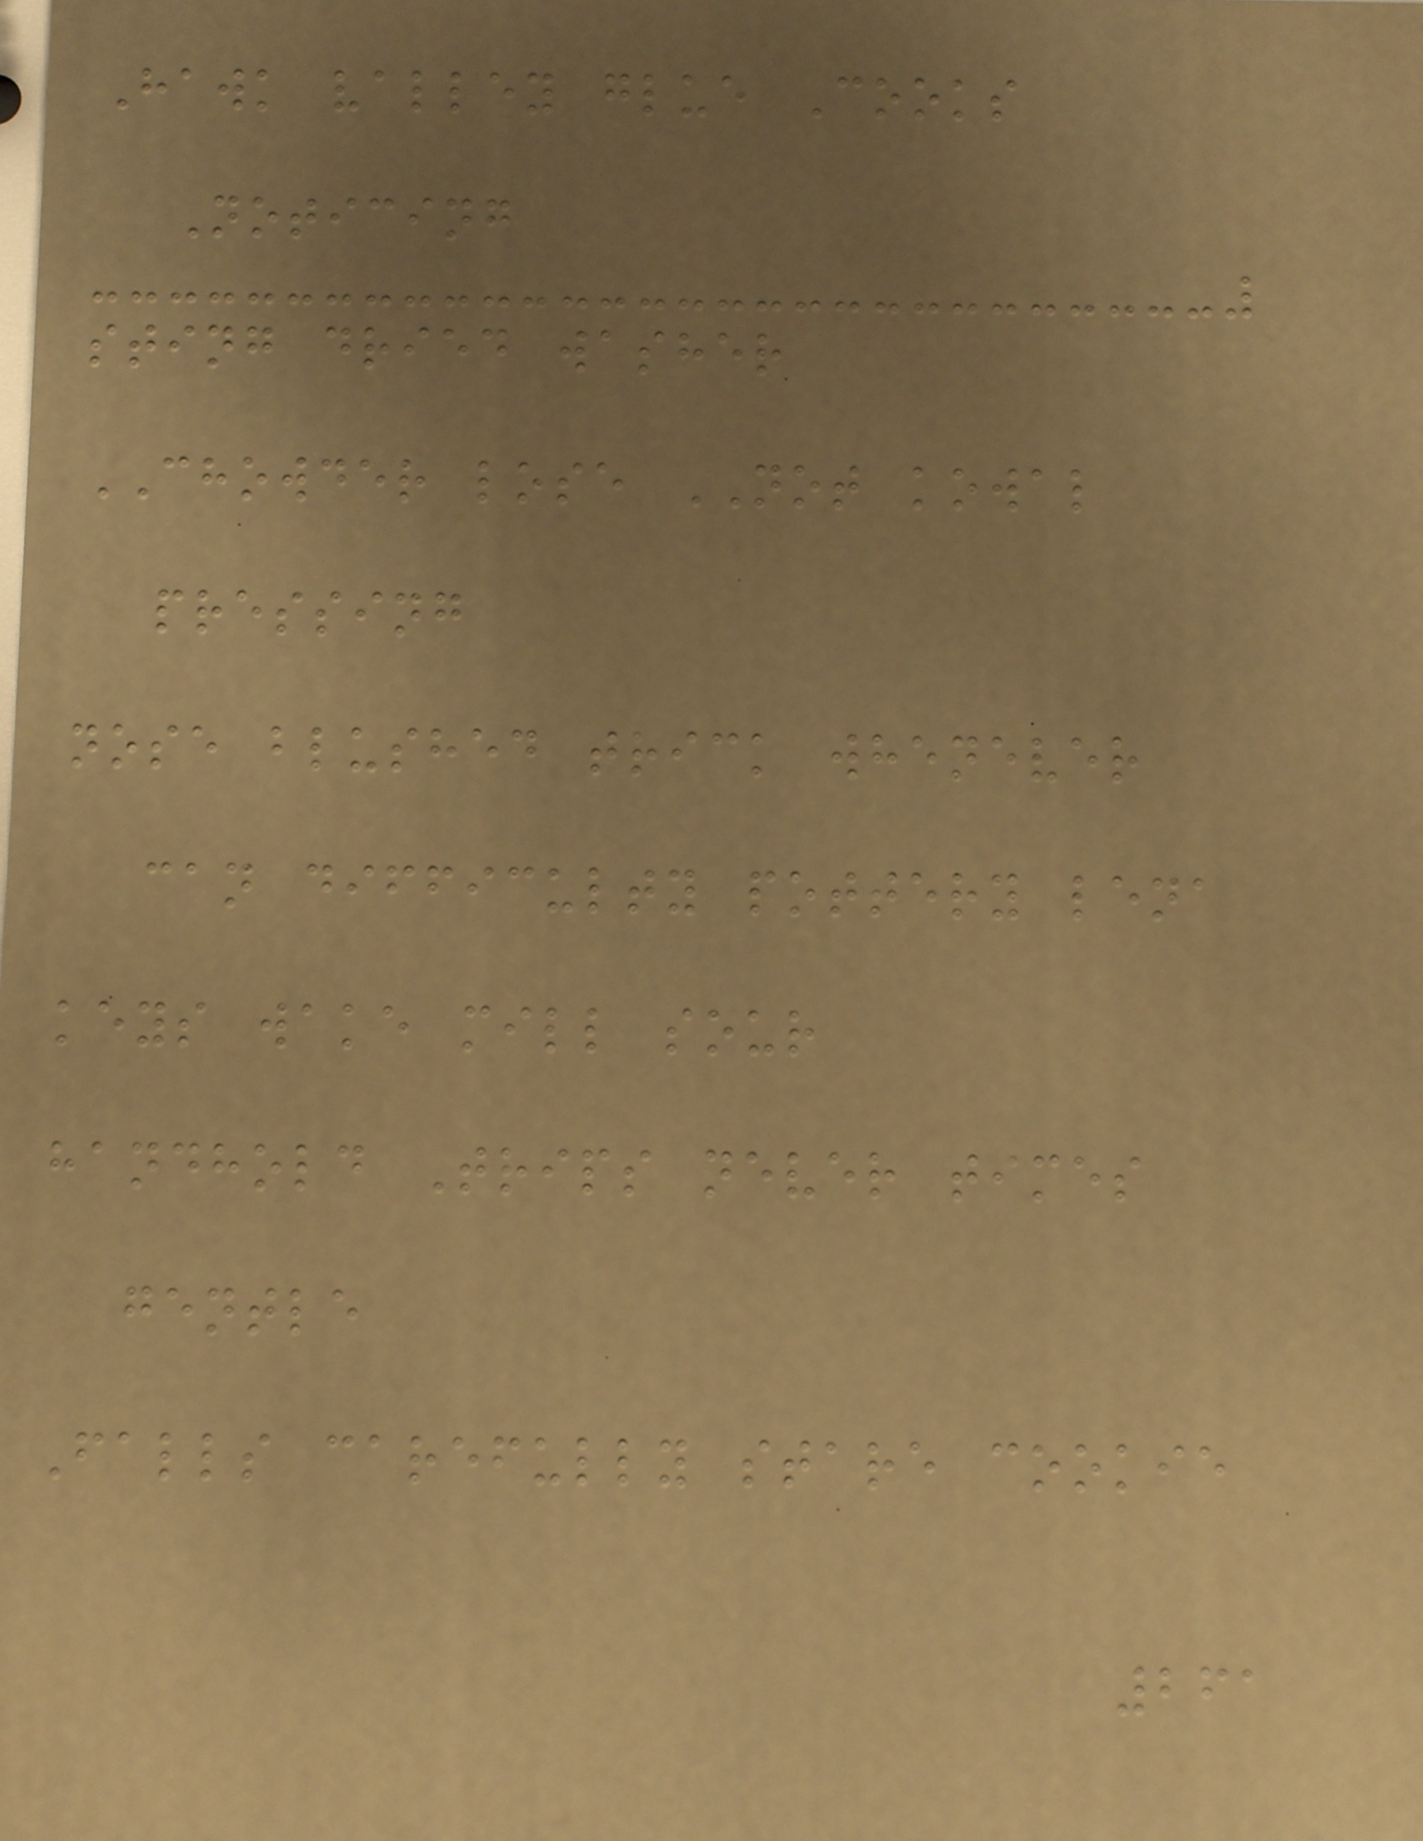Hawk valley glue Cooks
Noticing
sting dried washer
CHOWDER lose NOT kowal
pressing
nose blushed trick whenever
can difficulty pottery lena
keys wake mill sour
handhold Trips never times
gentle
Falls carefully stare cookie
261
